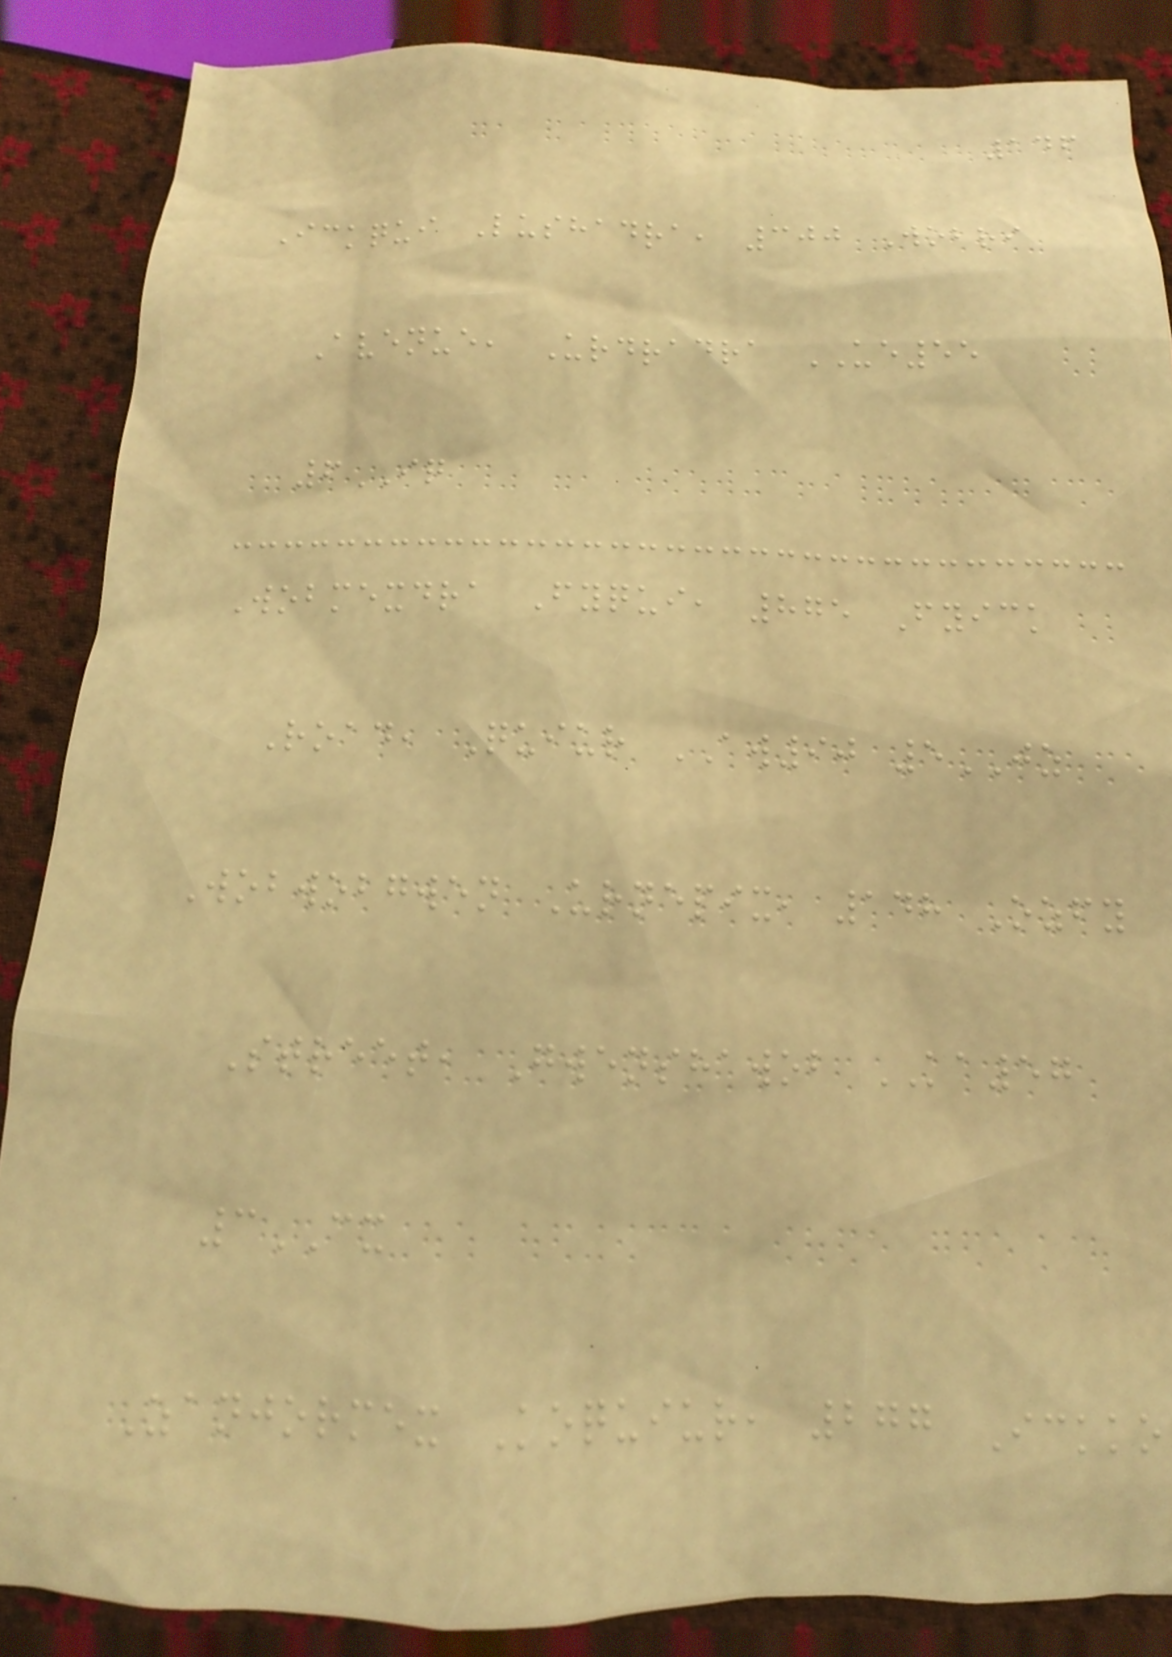146
Ickqui Lushadra, 300 Wobri
Avenue, Urdradra UE55
6IQ
Wobmexdra Fyqui, 875 Fyick
Road, Quiur AW90 5JZ
Wobwobgwen Urnepix, 148 Ozfy
Street, Gwenshawob KA57
3CX
Zanjormex Koquiur, 277 Ickko
